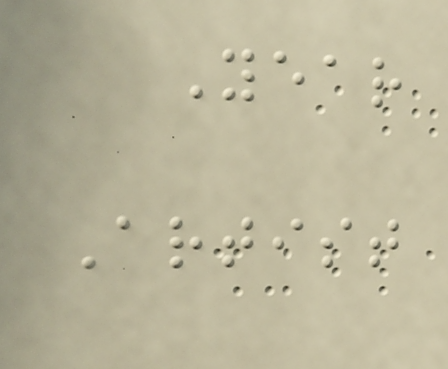Year
Artist
